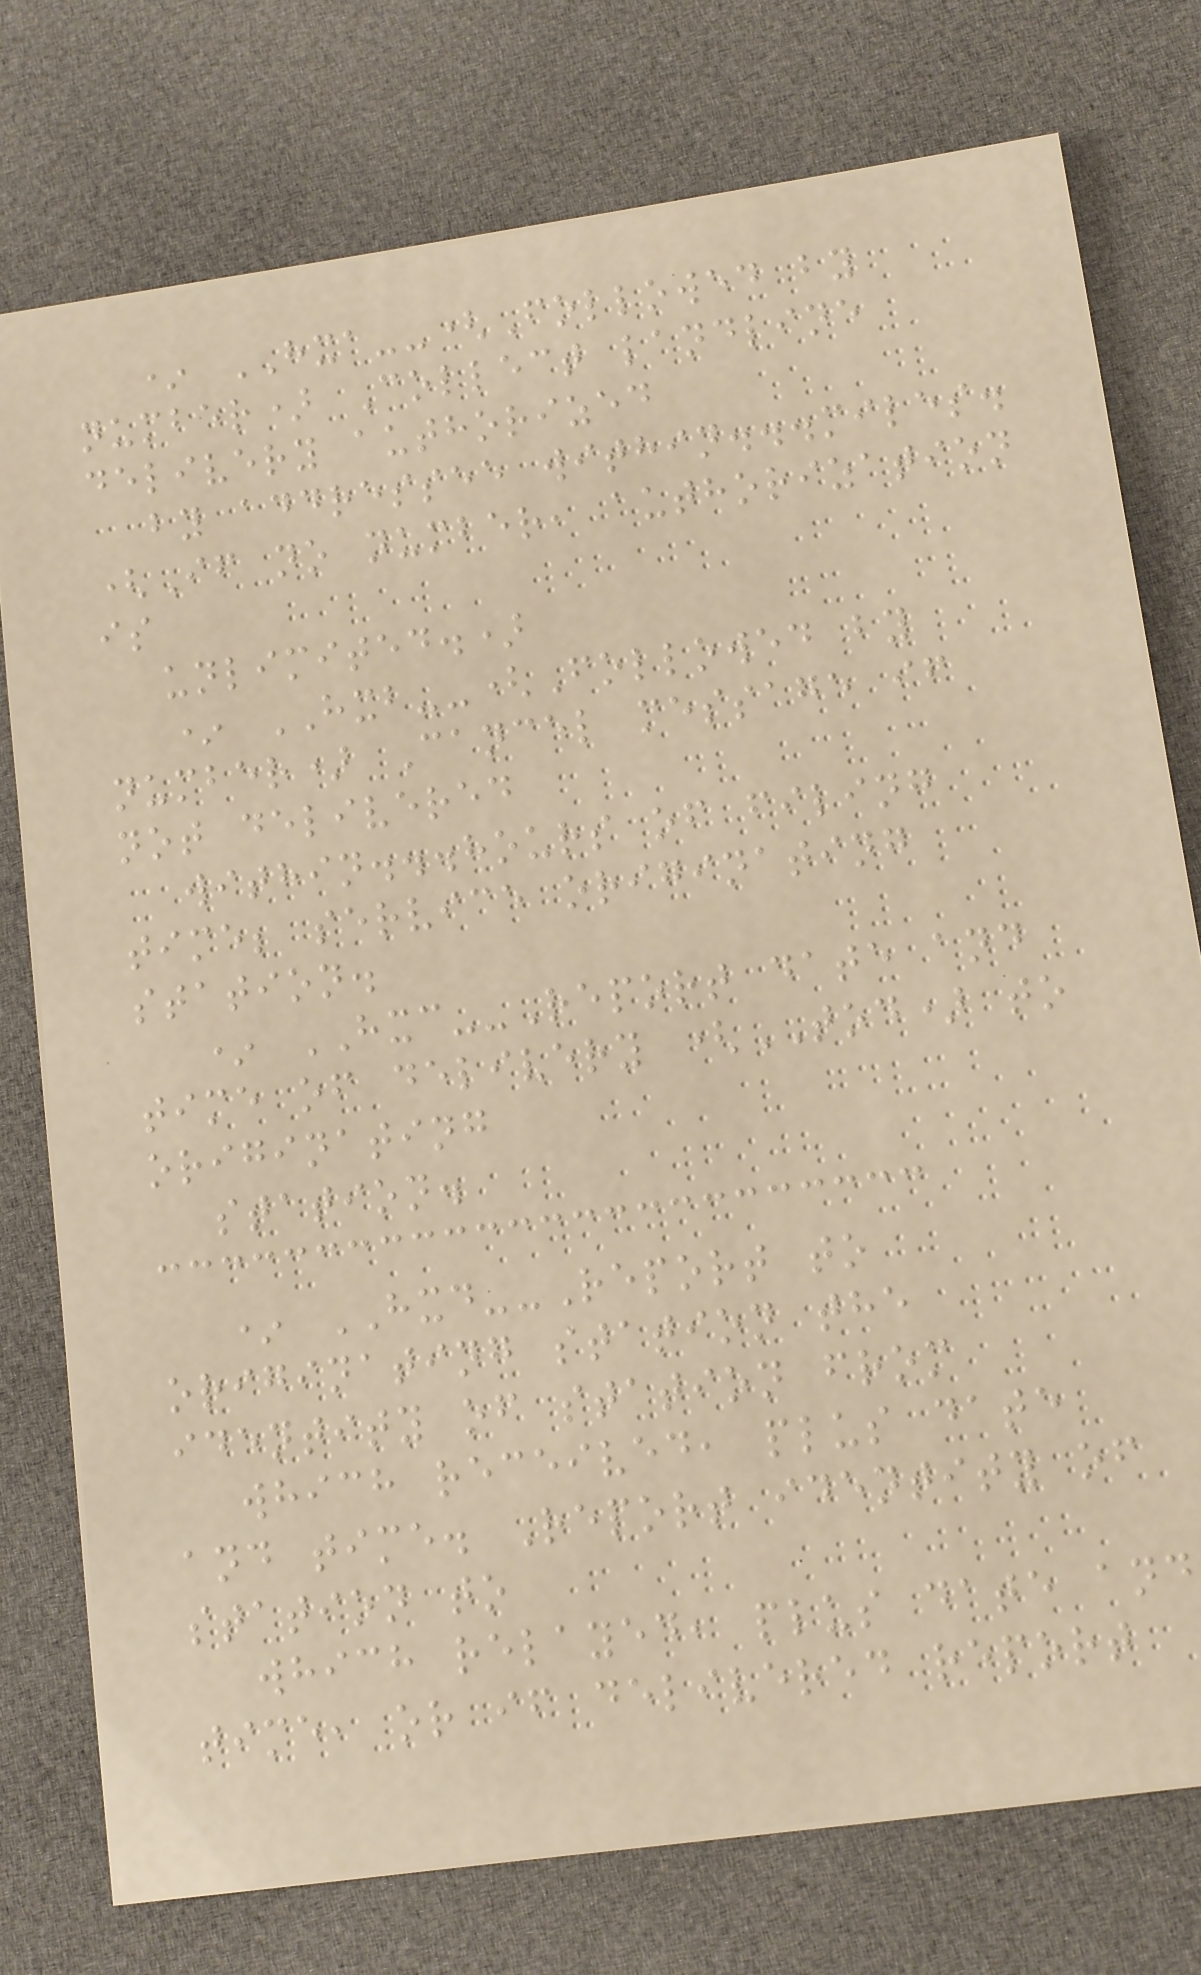* HXA--(Followed by
number) Collect landline
delivery authorized
by addressee within...miles.
(If no number, authorization
is
unlimited.)
* HXB--(Followed by
number) Cancel message if
not delivered
within...hours of filing
time; service originating
station.
* HXC--Report date and
time of delivery (TOD) to
originating
station.
* HXD--Report to
originating station the
identity of station from
which received, plus date
and time. Report identity of
station to
which relayed, plus date and
time, or if delivered report
